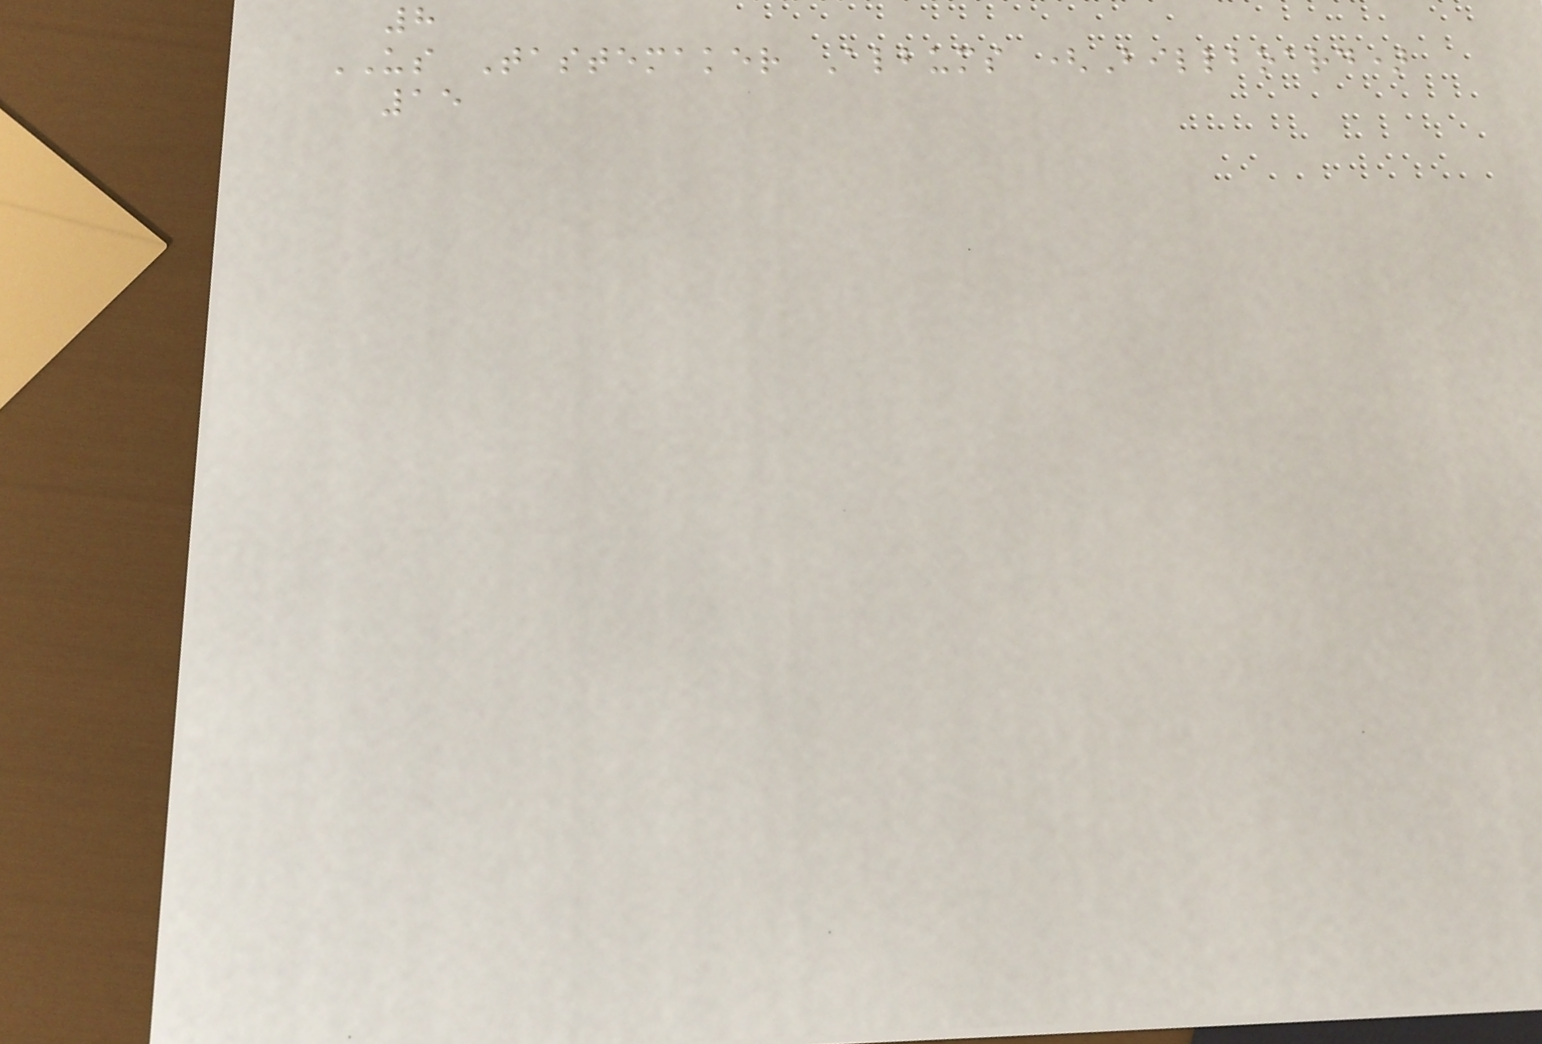8
US Tastemaker Albums (Billboard)
15
